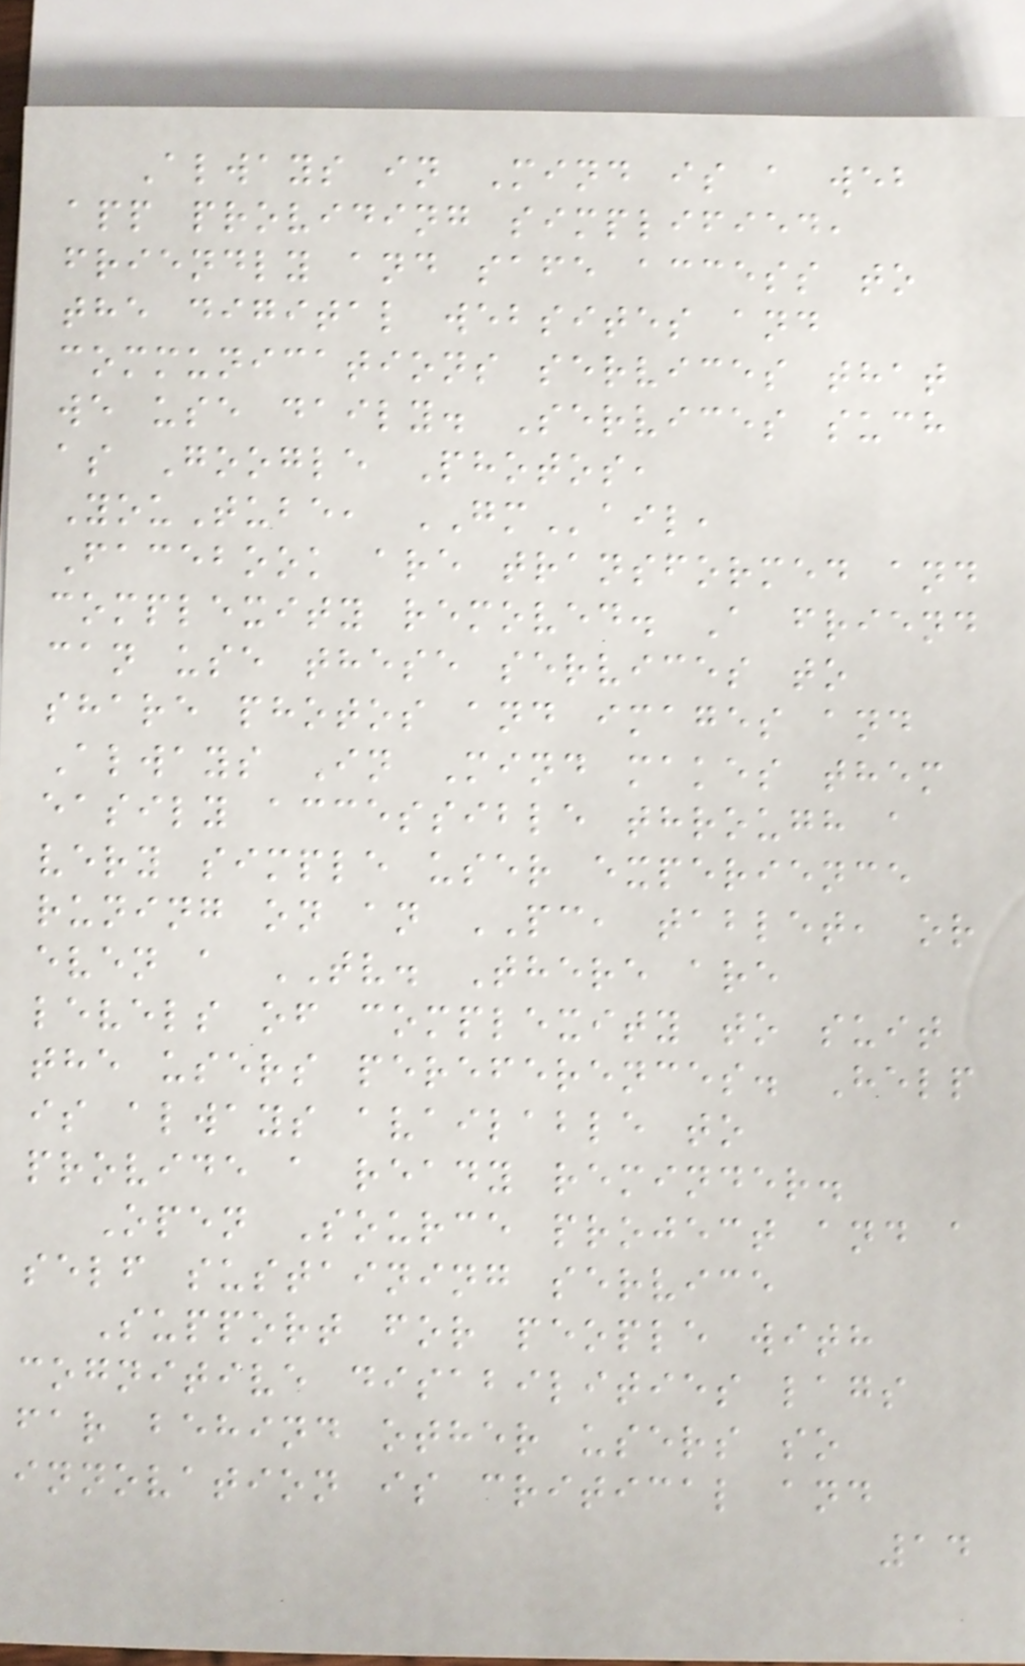Always in Mind is a web
app providing simplified,
friendly and safe access to
the digital websites and
communications services that
we use daily. Services such
as Google Photos,
YouTube, GMail,
Facebook are transformed and
complexity removed. A friend
can use these services to
share photos and images and
Always In Mind makes them
easily accessible through a
very simple user experience
runing on an PC, tablet, or
even a TV. There are
levels of complexity to suit
the users pereferences. Help
is always available to
provide a ready reminder.
Open Source project and a
self sustaining service
Support for people with
cognitive disabilities lags
far behind other users so
innovation is critical and
14
